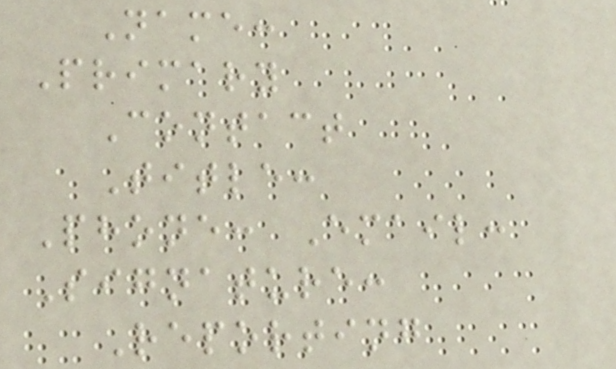Name:
Primary
Contact
Title:
Phone: Email:
Signature:
Reporting
